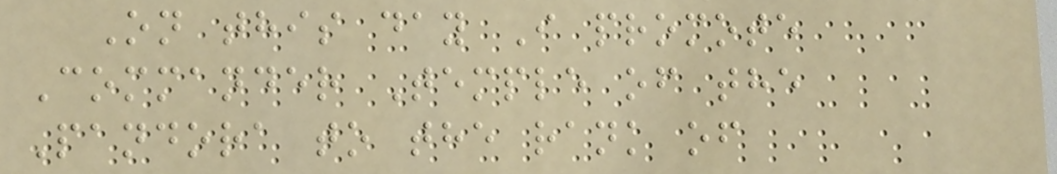On this day I promote
Commander Temple of the
Pandora to the rank of
